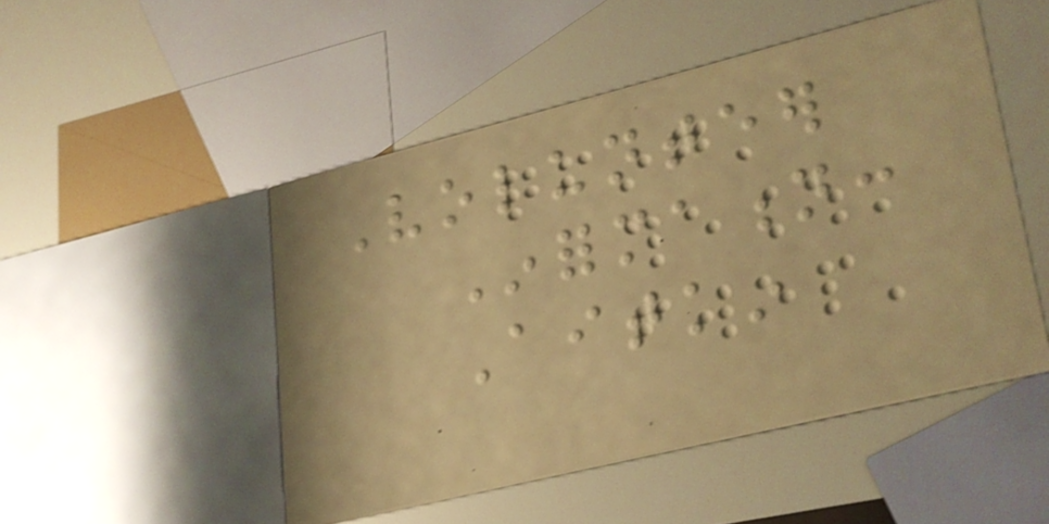Volunteer
Information:
Aitkin
